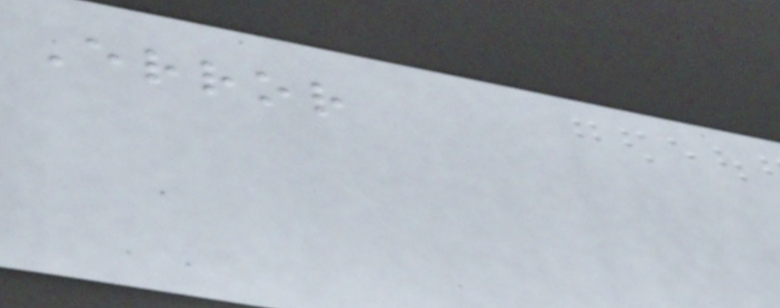Error
